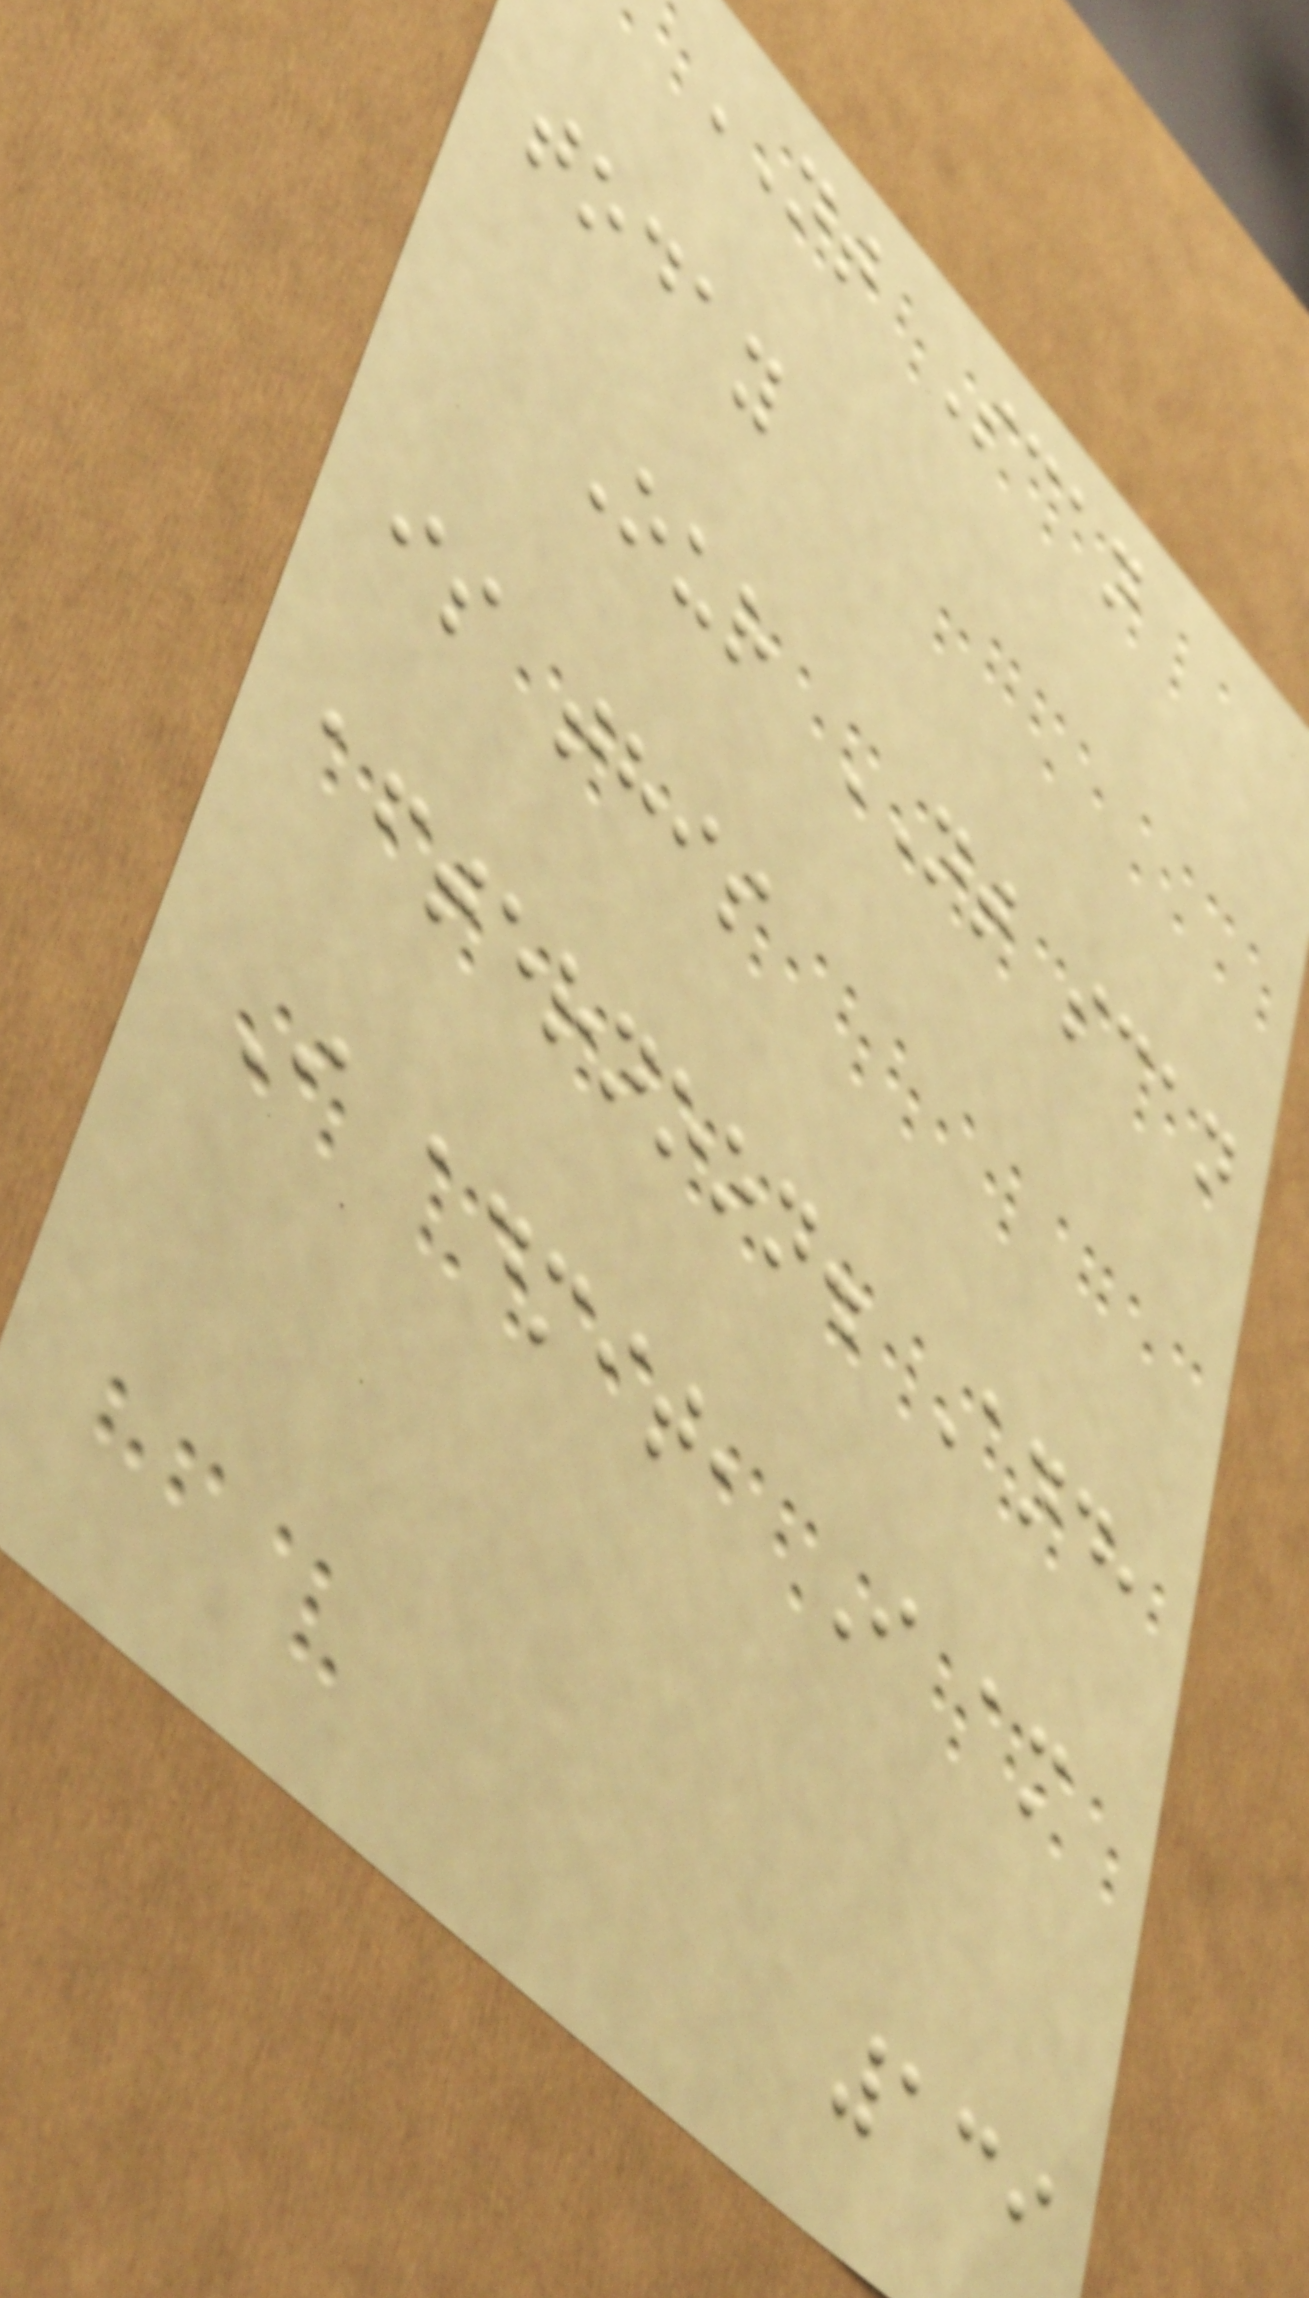NT Scan
today
Our NT scan
is this
afternoon. And,
I admit, I am
139
